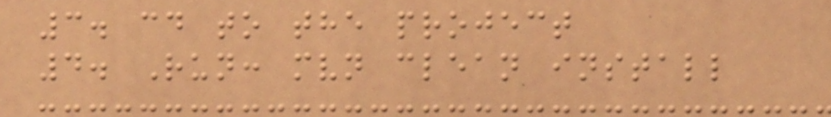3. cd to the project
4. Run: mvn clean install
